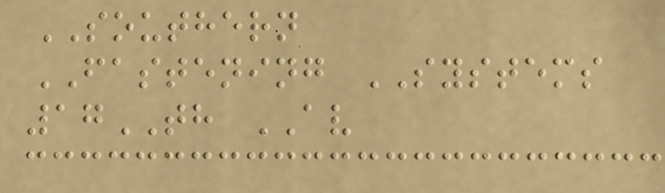SOUTHERN
FASTENING SYSTEMS
17TH AV
